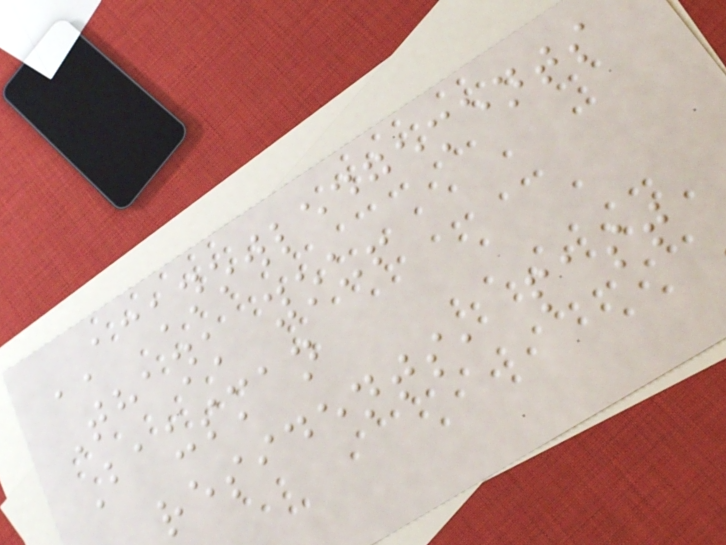ACKNOWLEDGEMENTS
Thank you!
Bausman
residents, past
